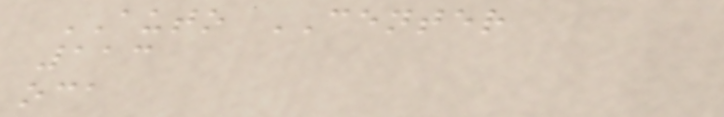AUTO CENTER
113
oca
